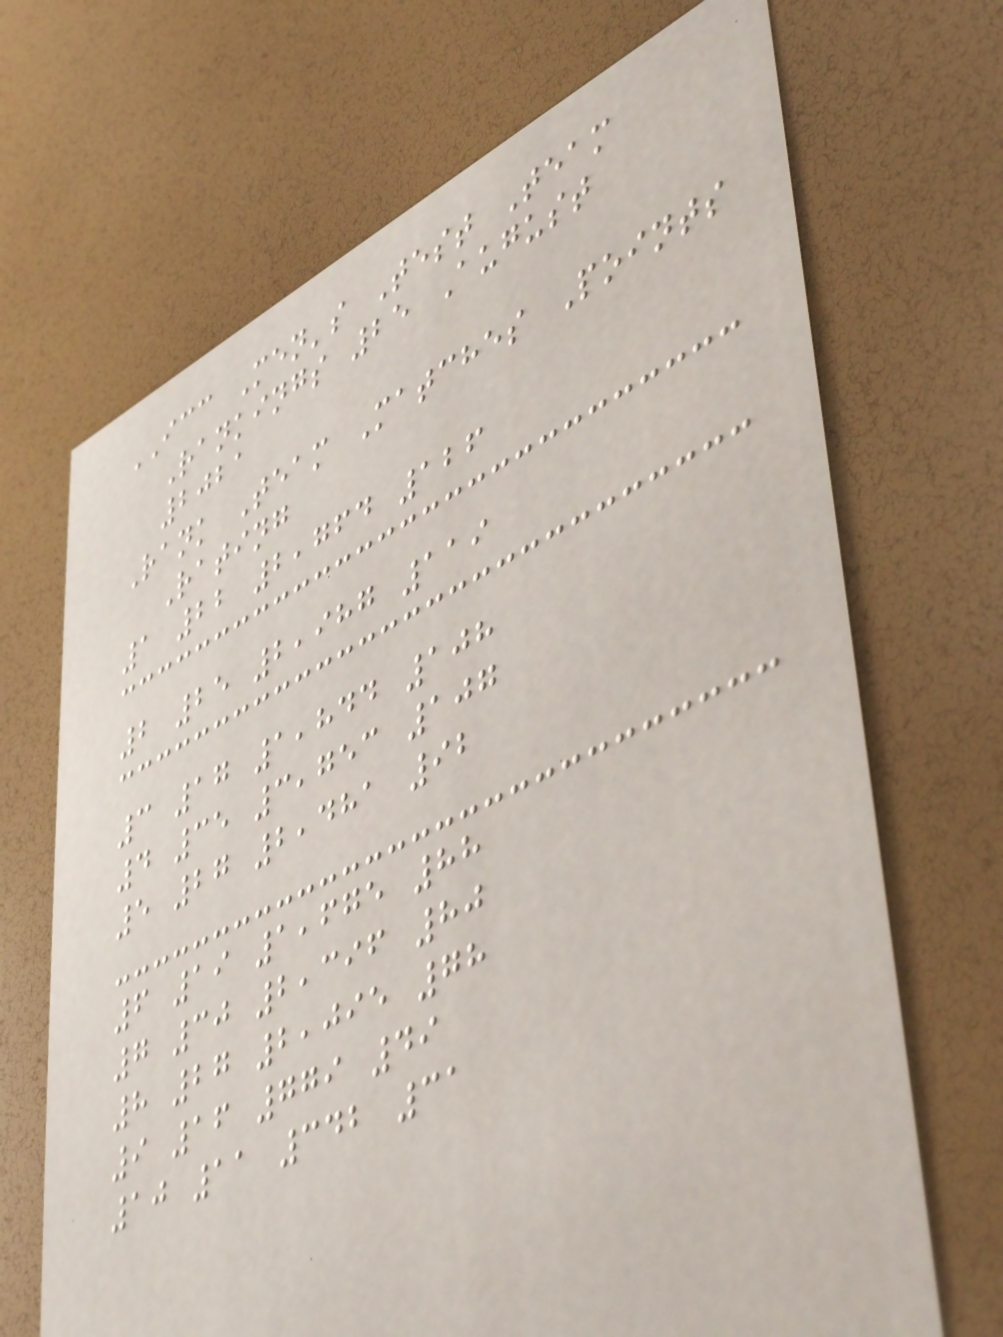ICC Men's Test Team
Rankings 25 August
2021
Rank Team Matches Points
Rating
1 22 2,764 126
2 25 2,987 119
3 17 1,844 108
4 35 3,753 107
5 27 2,481 92
6 19 1,675 88
7 30 2,396 80
8 27 2,095 78
9 16 779 49
10 11 342 31
